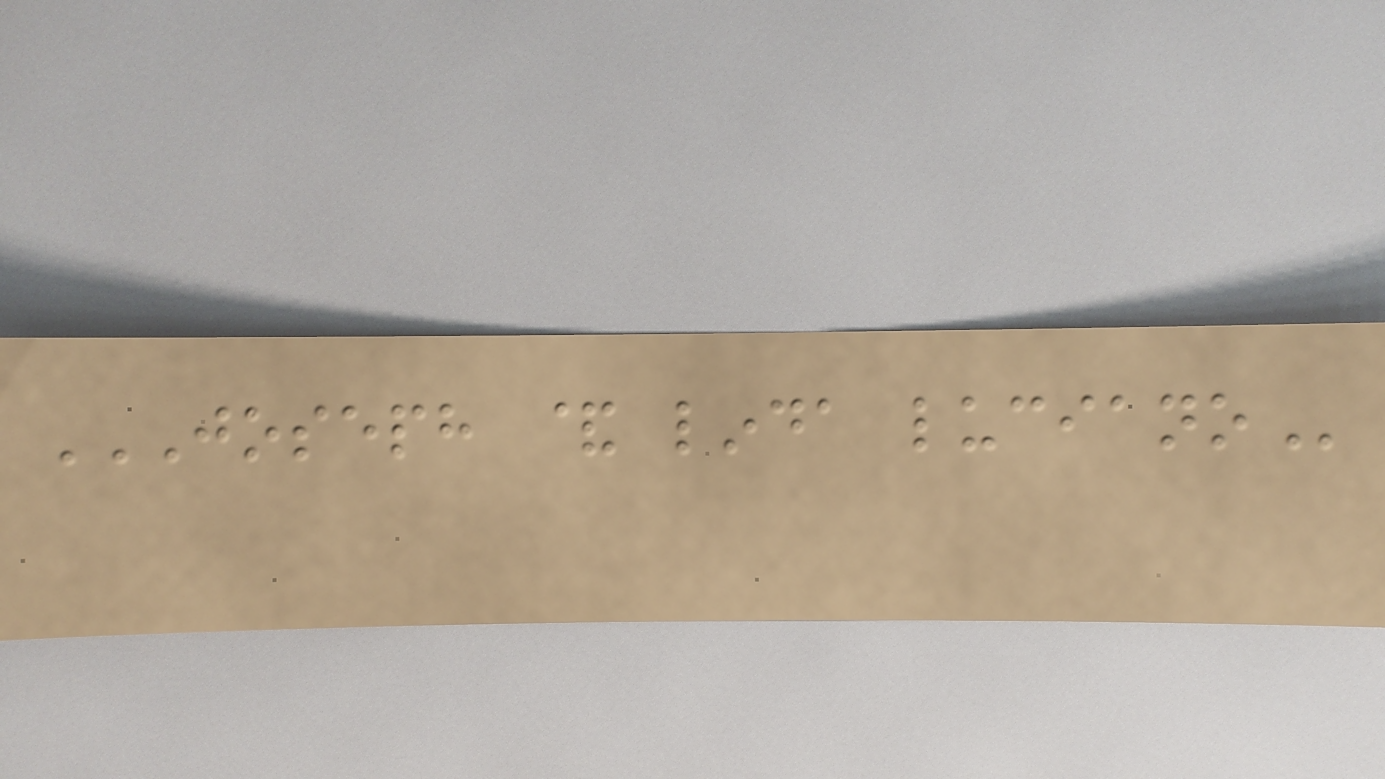JOSEPH & LINDA LUCIANO
